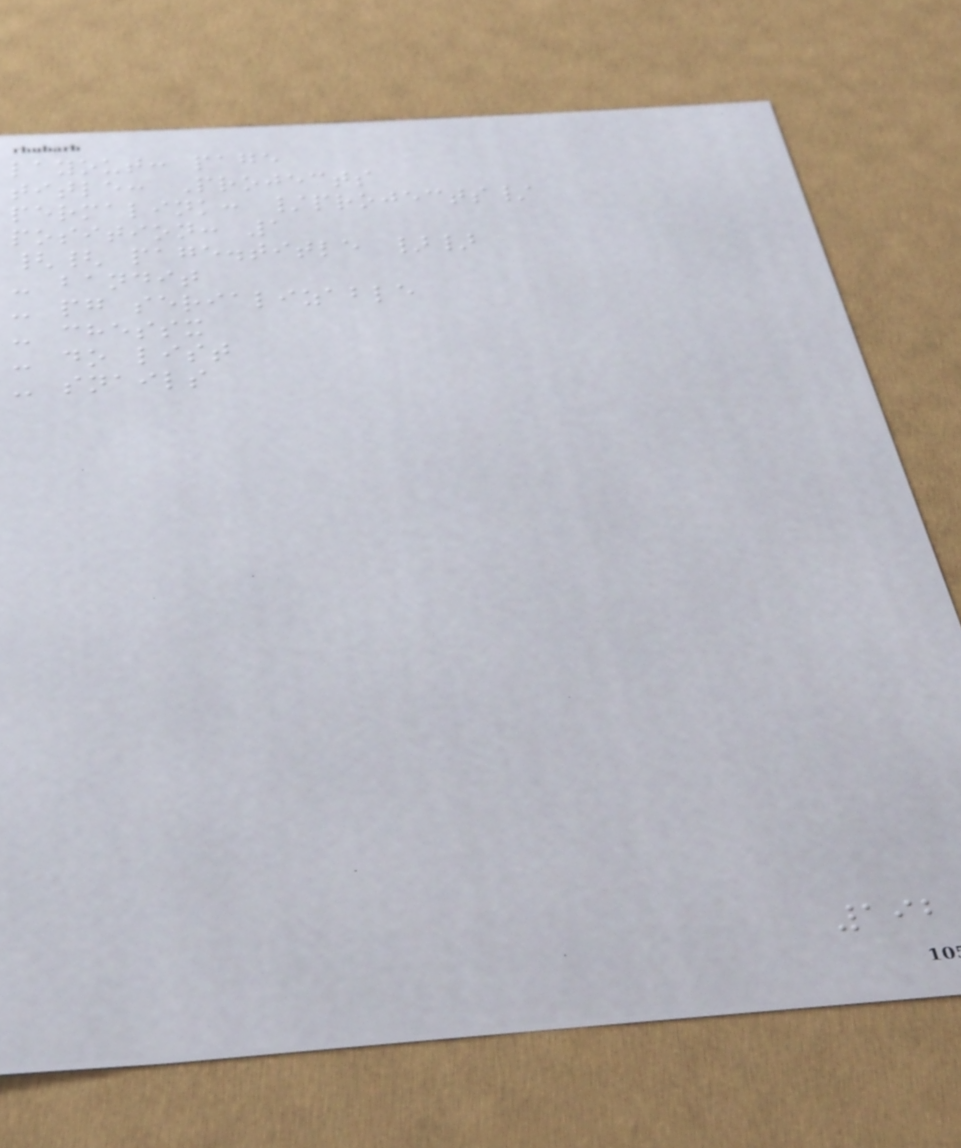layout: page
title: Projects
permalink: /projects/
position: 1
{{ page.title }}
- bandit
- pg serializable
- chessx
- do list
- snails
192
